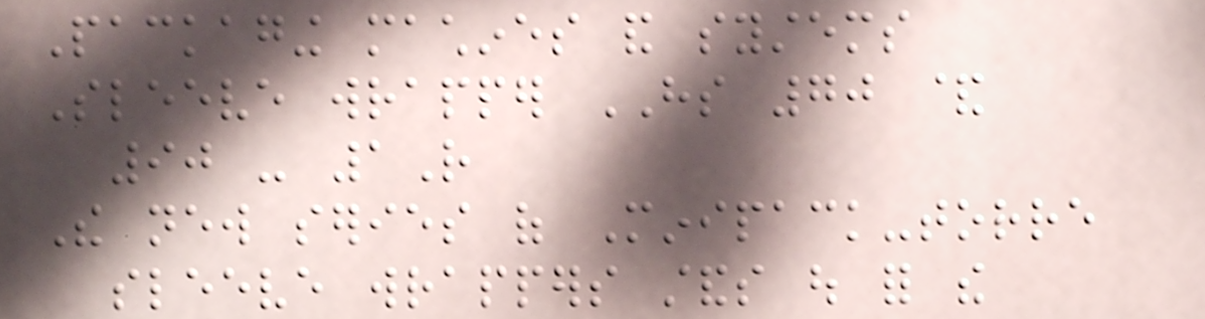Packaging machines and systems
Sleeve wrapper HS 70 &
90 - 1R
The new series of Minipack-torre
sleeve wrappers stands out for the
